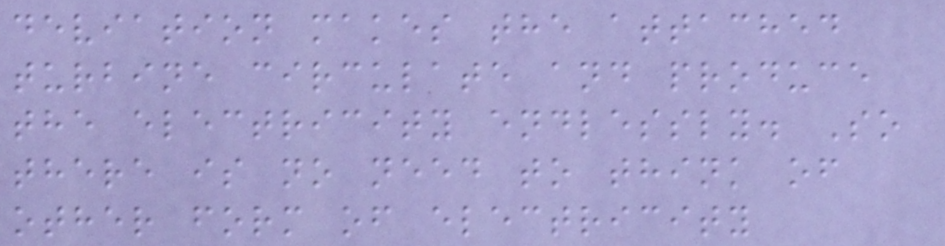deviation makes the attached
turbine circulate and produce
the electricity endlessly. So
there is no need to think of
other form of electricity
